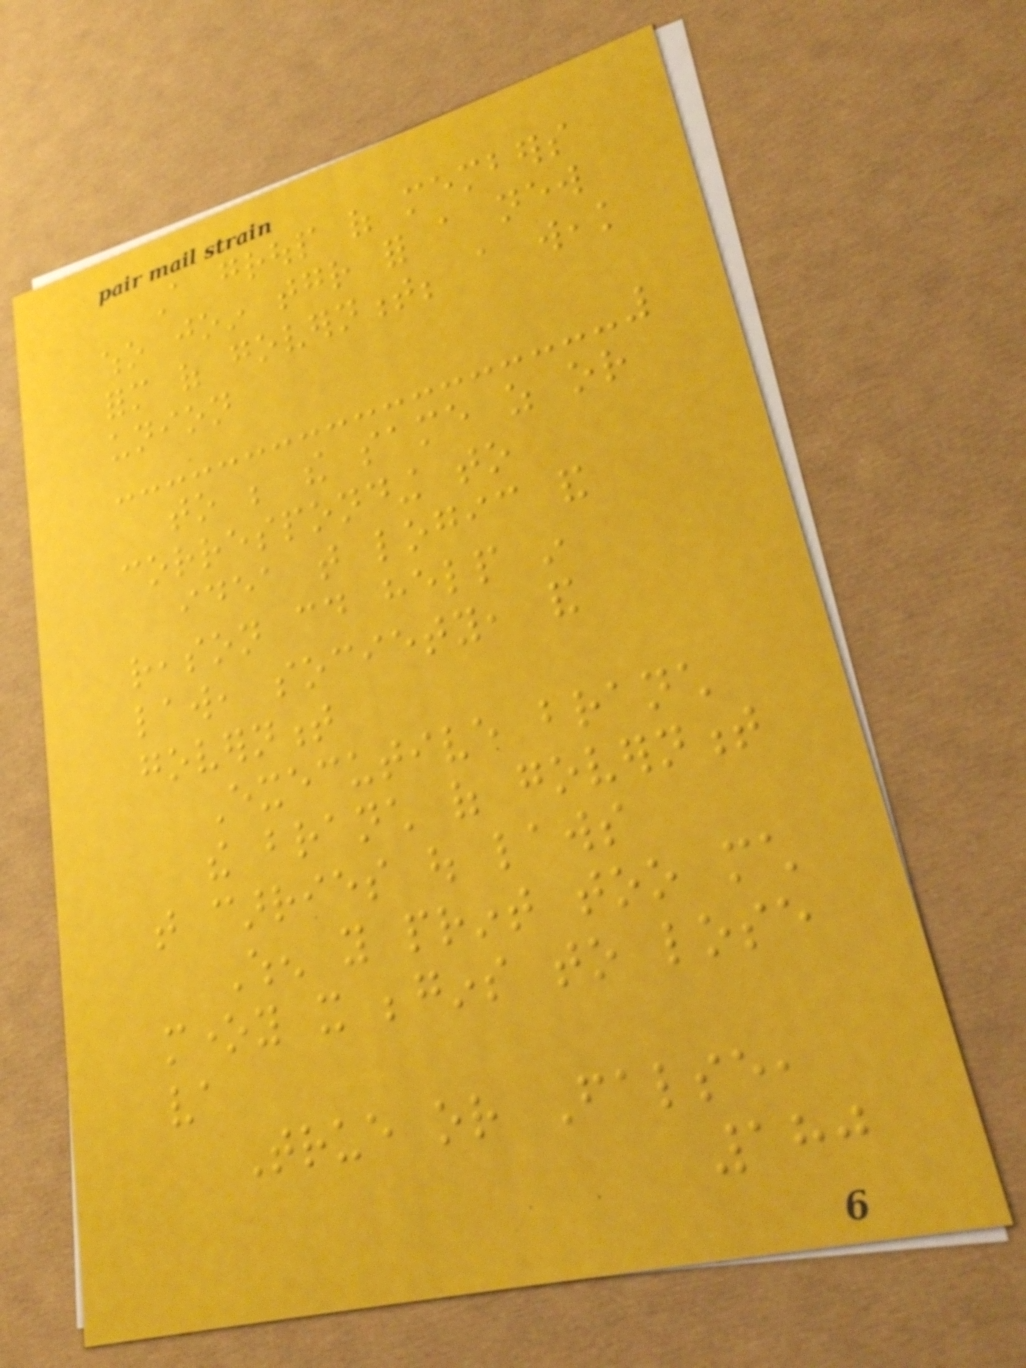A group of members
who join together for a new
form of government; a weak
union
to be the same as or
corresponding to
idea that logic and
reason could help in
law, society, and
government
Executive branch
the branch of government
that carries out laws
When you print too much
money it begins to lose
va
True or False,
180
